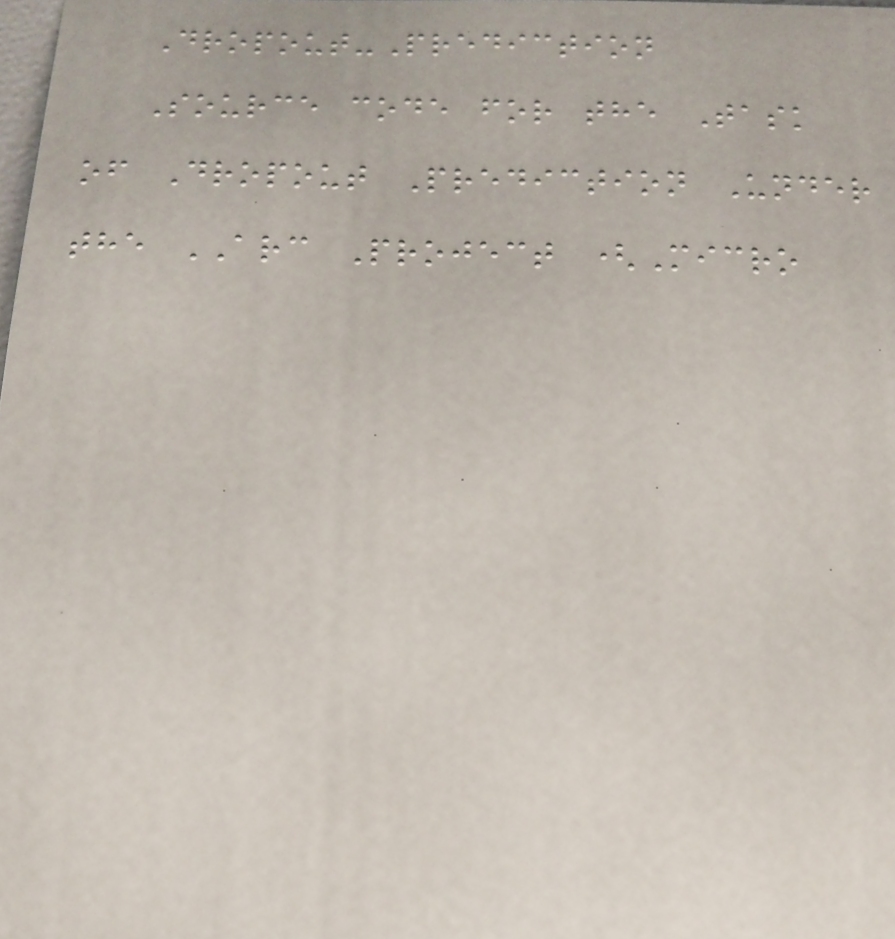Dropout-Prediction
Source code for the Task
of Dropout Prediction Under
the ARC Project (Micro
